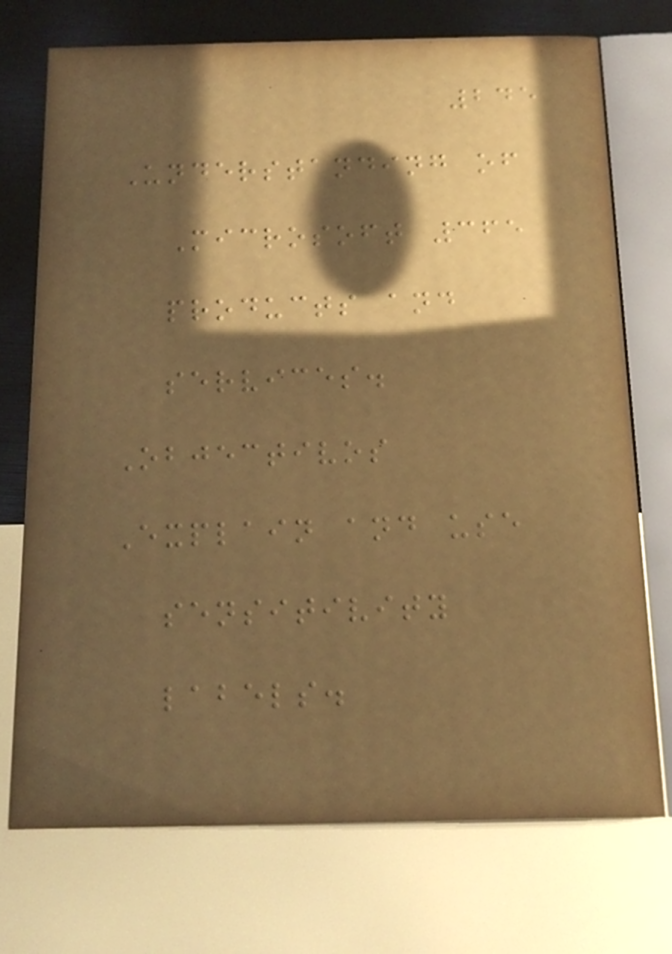245
Understanding of
Microsoft 365
products and
services.
Objectivos
Explain and use
sensitivity
labels.
